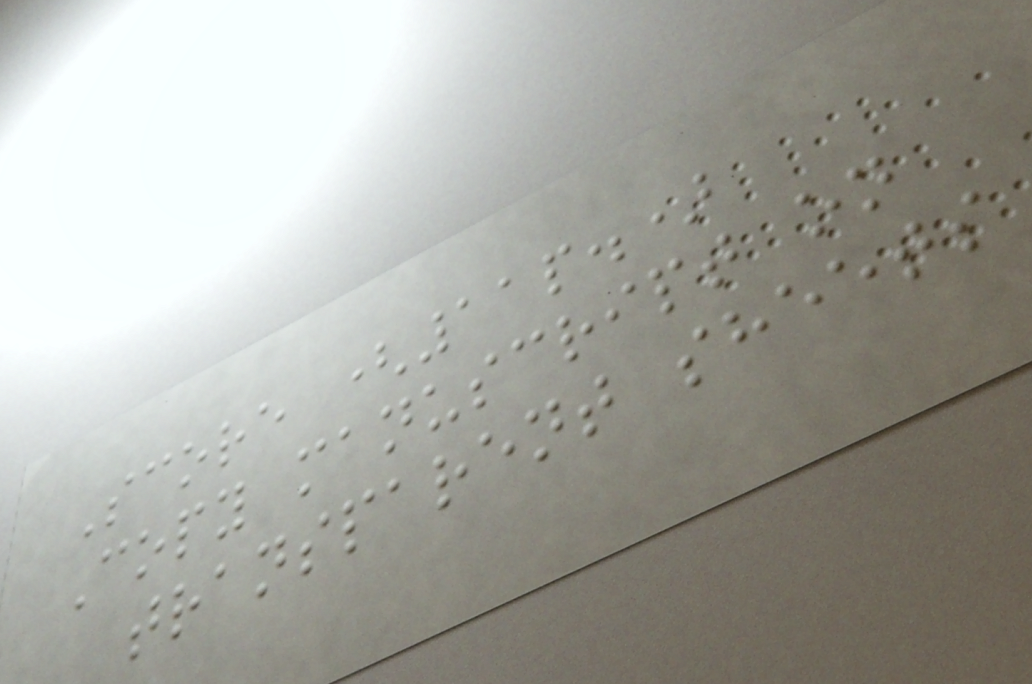Score (11p.)
Copy manuscript on
transparent sheets
